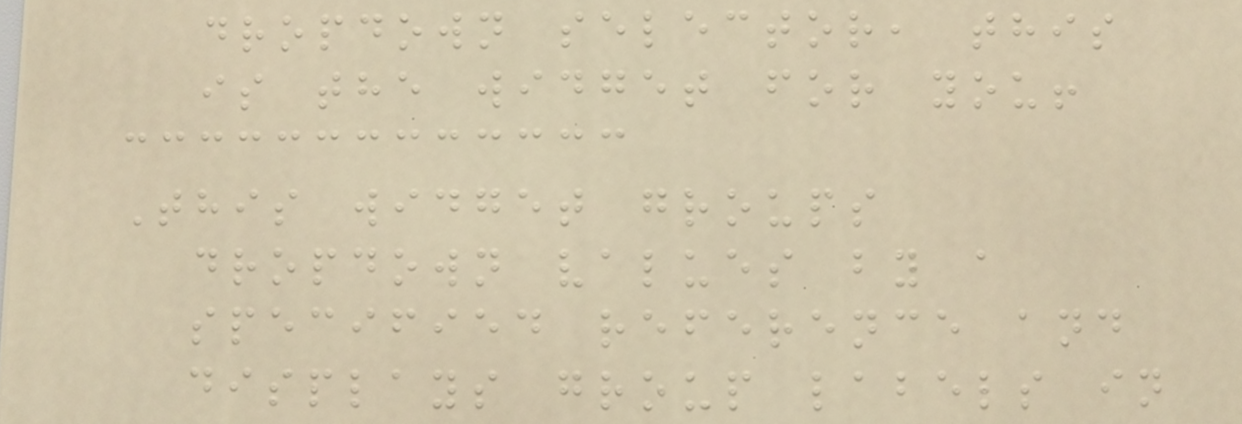dropdown selector, this
is the widget for you!
This widget groups
dropdown values by a
specified reference and
displays group labels in
